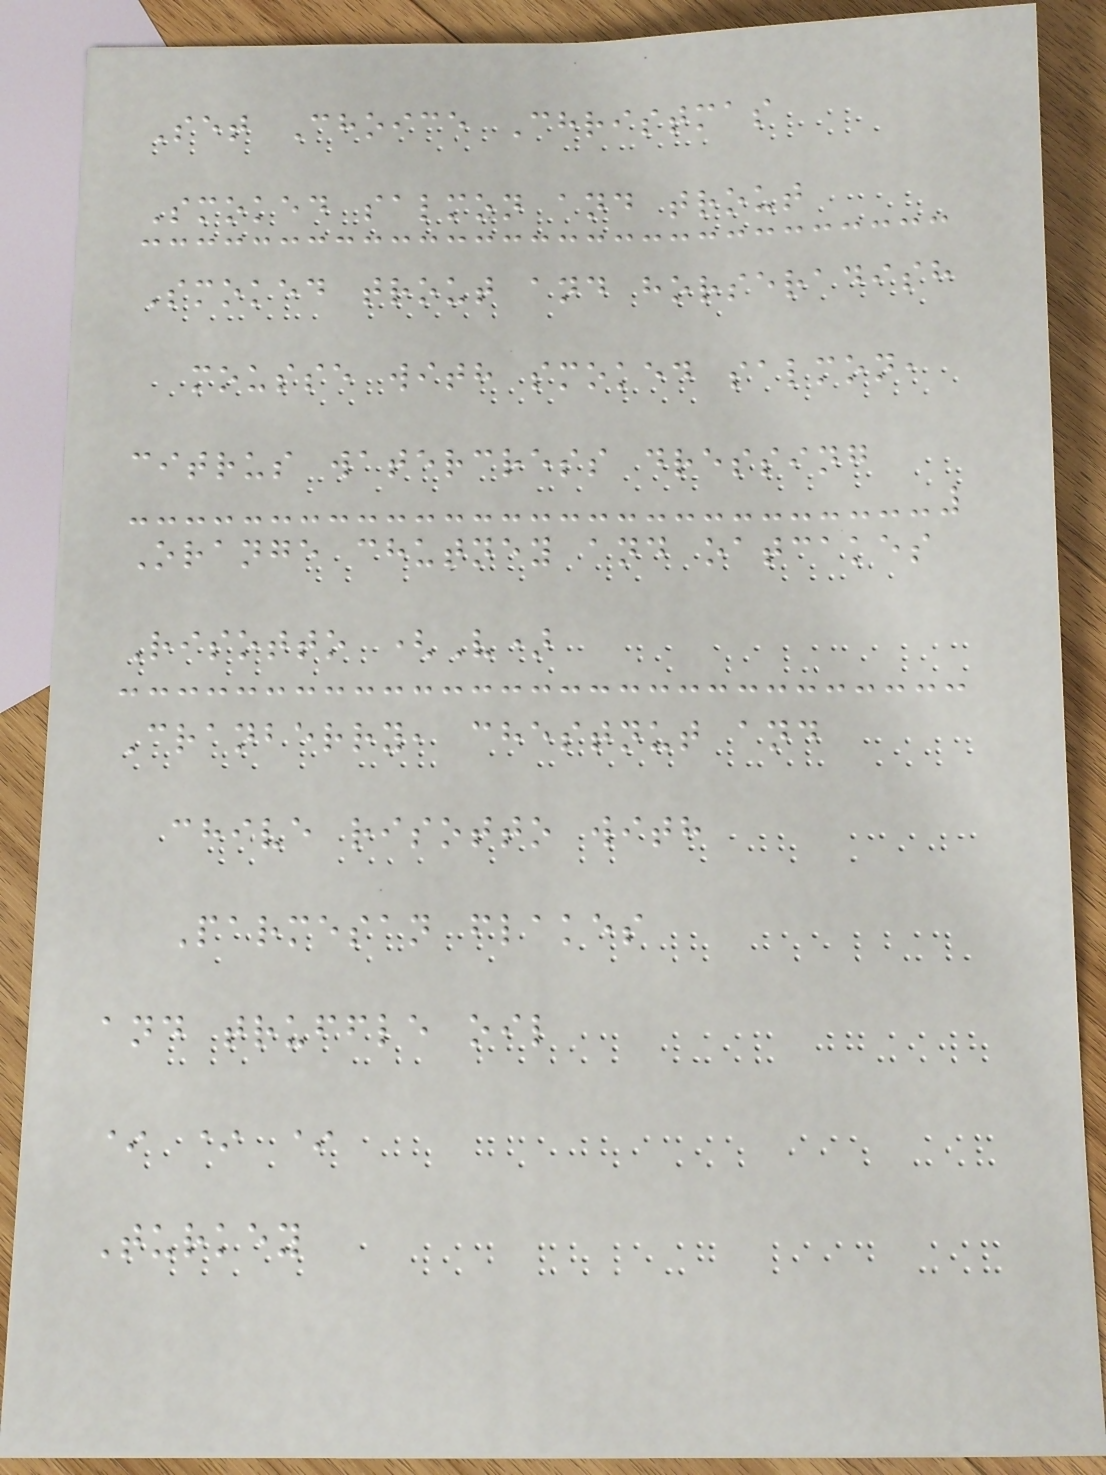Set Choice Christmas
Smoked salmon and trout
Smoked trout and horseradish
mousse with smoked salmon,
citrus watercress dressing
Orange chutney and oatcakes
Risotto (V)
Cranberry, chestnut and
chive risotto with
Parmesan flakes
and truffle oil
* * *
Turkey
